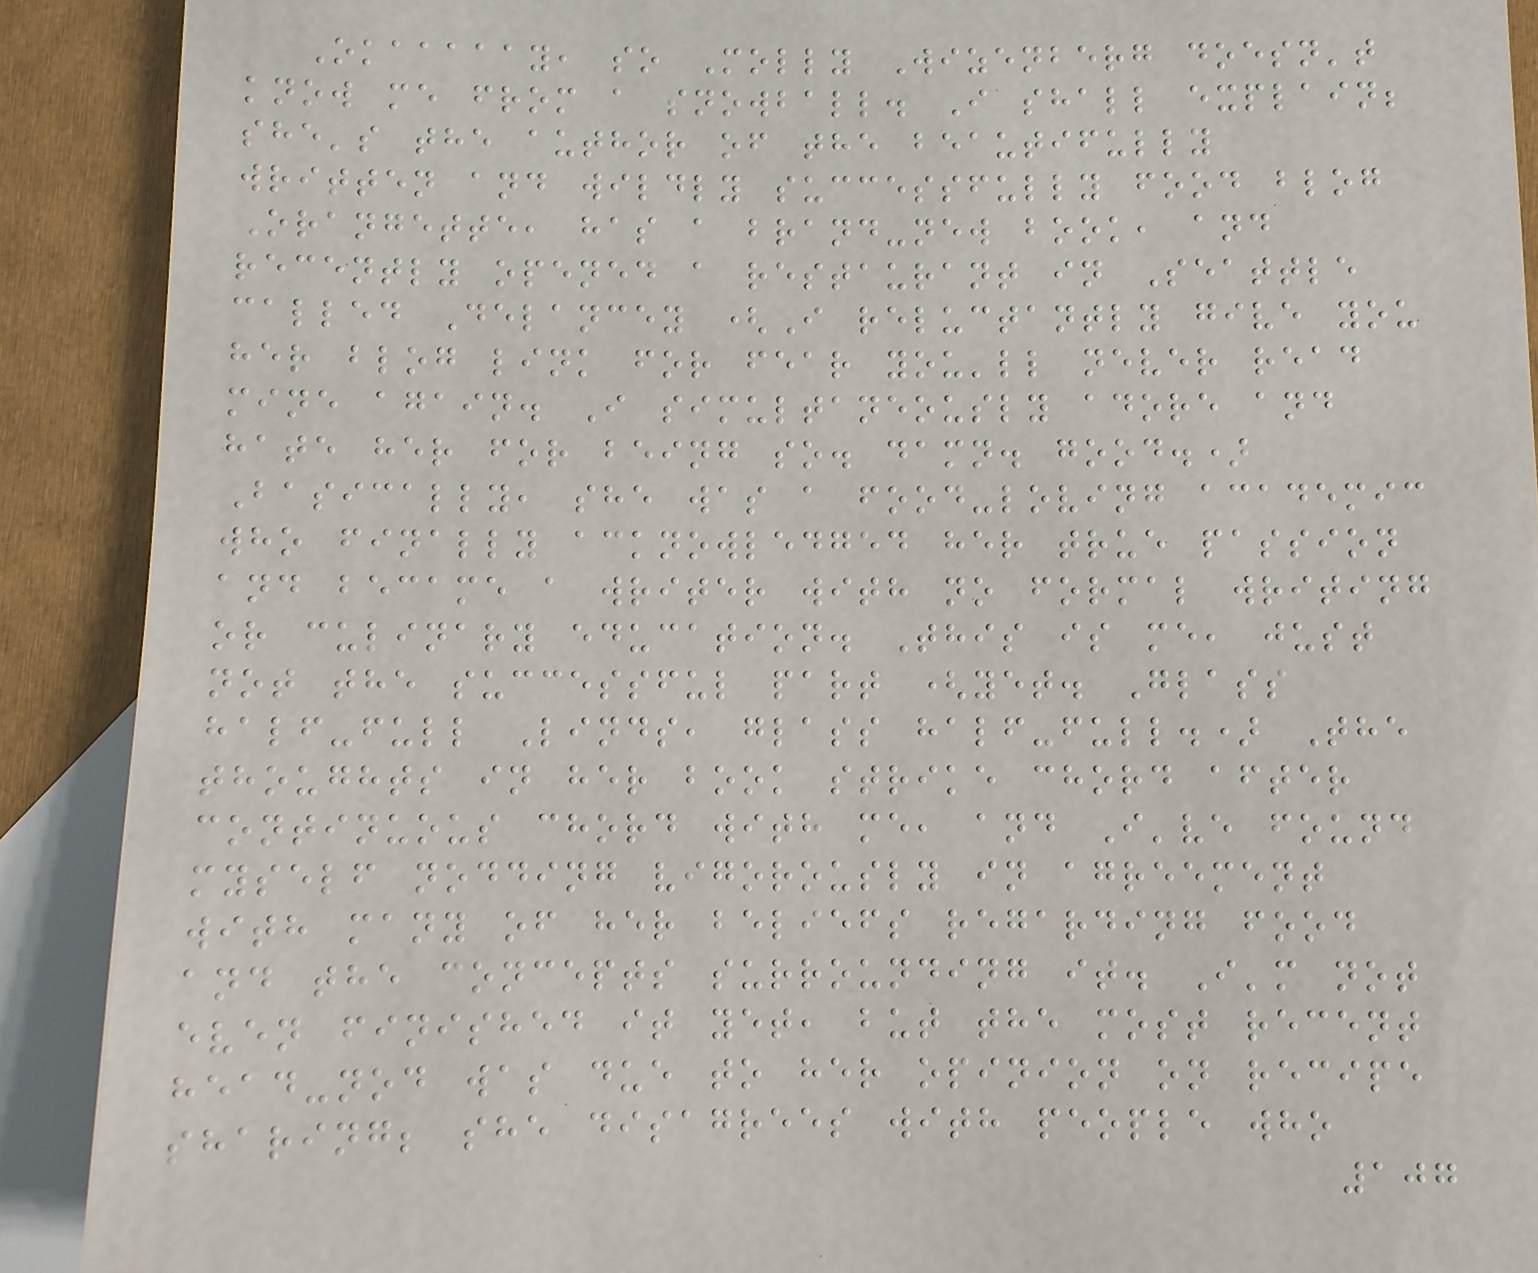Okaaaaay, so Molly Wizenberg doesn't
know me from a snowball. I shall explain;
she's the author of the beautifully
written and wildly successfully food blog
Orangette, has a brand-new book, and
recently opened a restaurant in Seattle
called Delancey (I reluctantly give you
her blog link for fear you'll never read
mine again. I simultaneously adore and
hate her for being so. damn. good.)
Basically, she was a food-loving academic
who finally acknowledged her true passion
and became a writer with no formal writing
or culinary education. This is me, just
not the successful part (yet. Glass
half-full Linds, glass half-full.) The
thoughts in her book strike chord after
continuous chord with me, and I've found
myself nodding vigorously in agreement
with many of her beliefs regarding food
and the concepts surrounding it. I'm not
even finished it yet, but the most recent
head-nod was due to her opinion on recipe
sharing; she disagrees with people who
107
